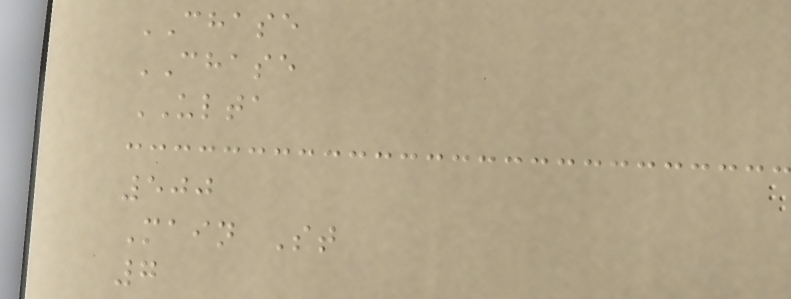CHASE
CHASE
ULTA
500
Main St
7
